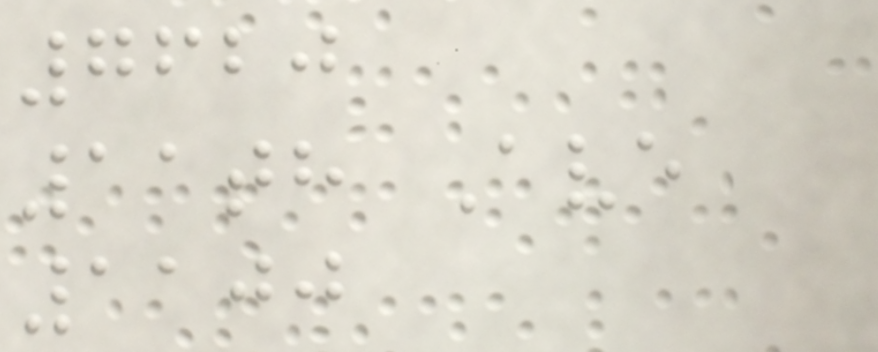7620
11th Ave
1100
